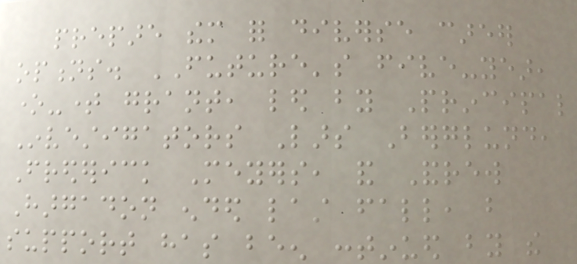prepare them for diverse career
options. FUTURE's five-year,
one-time grant, led by Principal
Investigators Lars Berglund,
Frederick Meyers, and Andrew
Hargadon ended last fall, but
support has been continued by the
